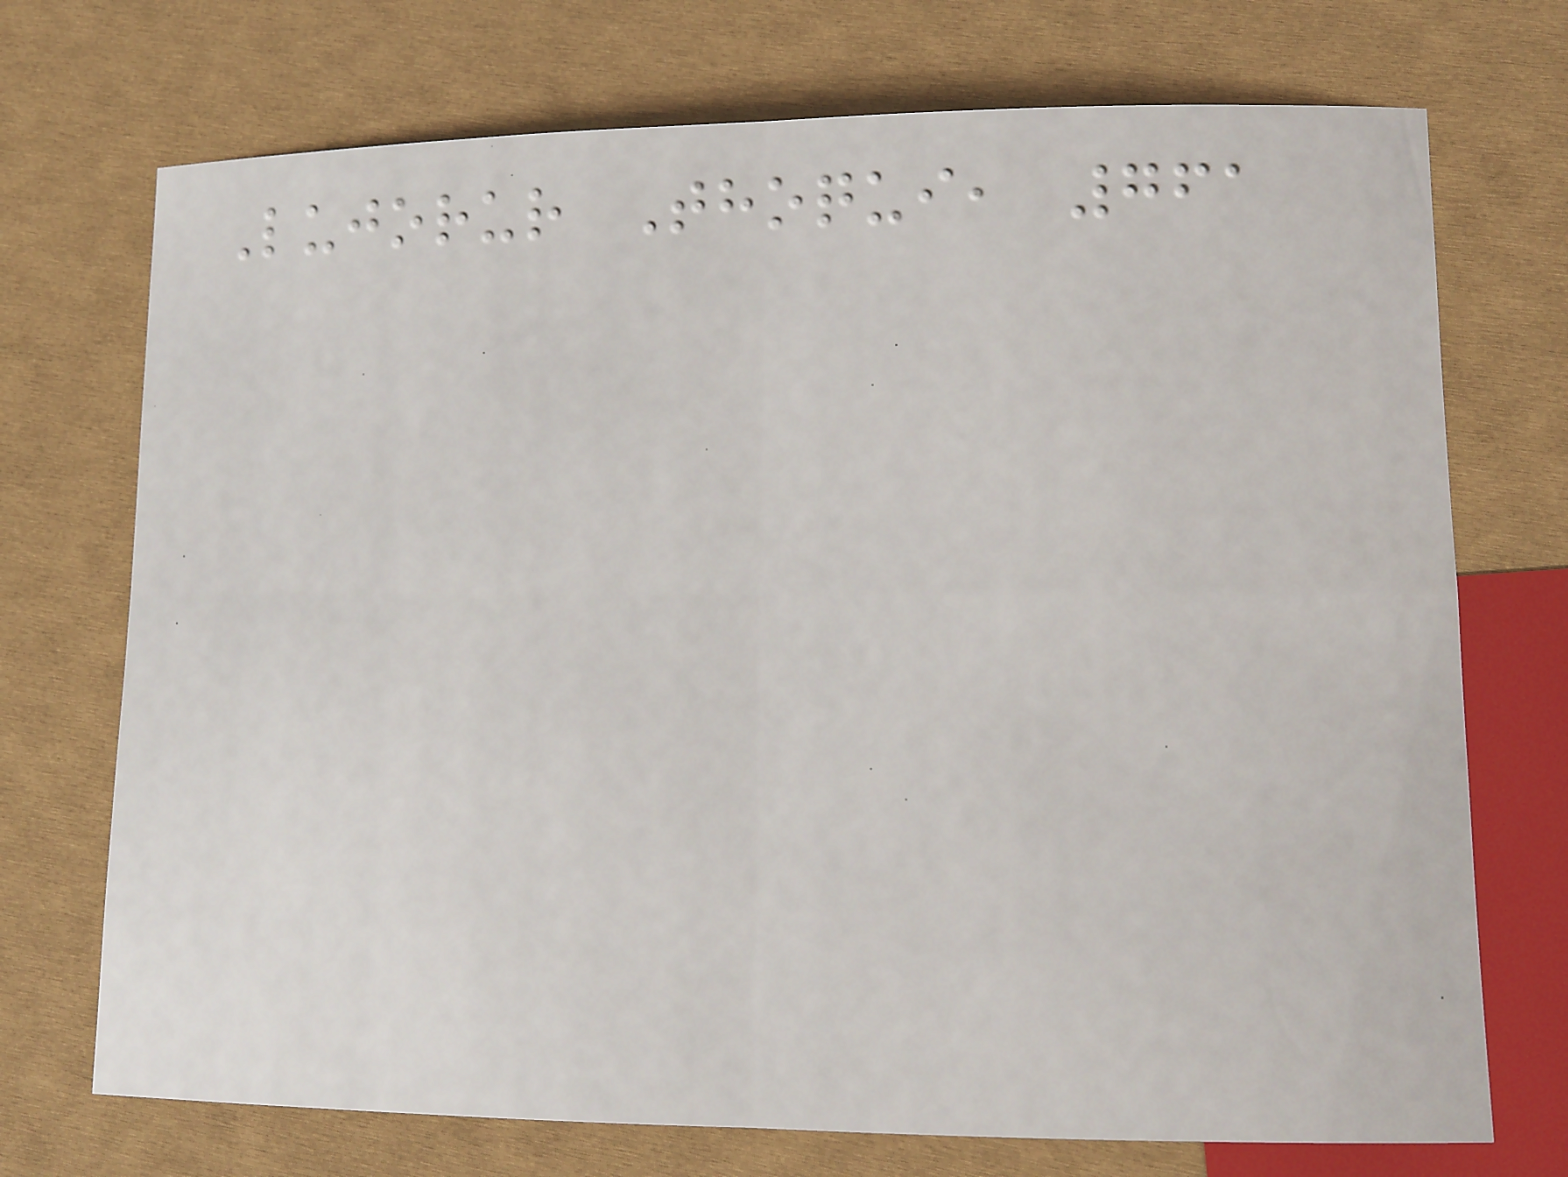Lujorur Thoqui, 761
